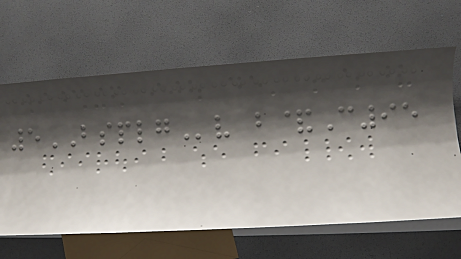5BSPLGv b&C95
